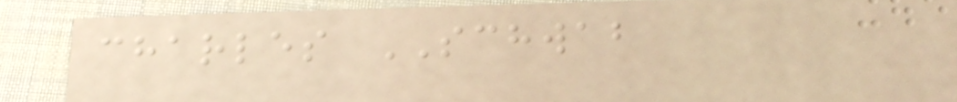charles SCHWAB
